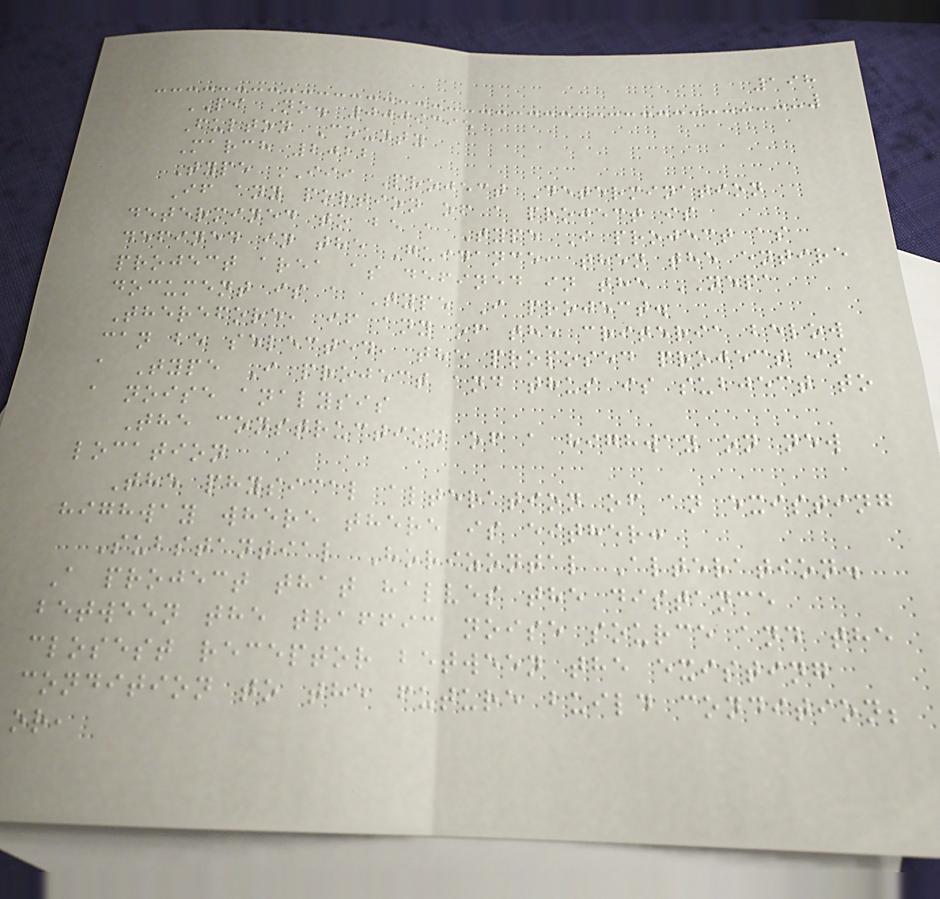198
PI No. 0009395
Fulton County
March 2022
Type III Project Determination
If any portion of a project is
determined to be a Type I project as
defined in the Guidance, then the entire
project area as defined in the NEPA
document is a Type I project.
Therefore, if any of the criteria below
can be selected, the proposed project is
a Type I project and thus is subject to
a noise analysis
The construction of a highway on new
location
The physical alteration of an existing
highway where there is either:
Substantial Horizontal Alteration.
A project that halves the distance
between the traffic noise source and the
closest receptor between the existing
condition to the future build condition;
or,
